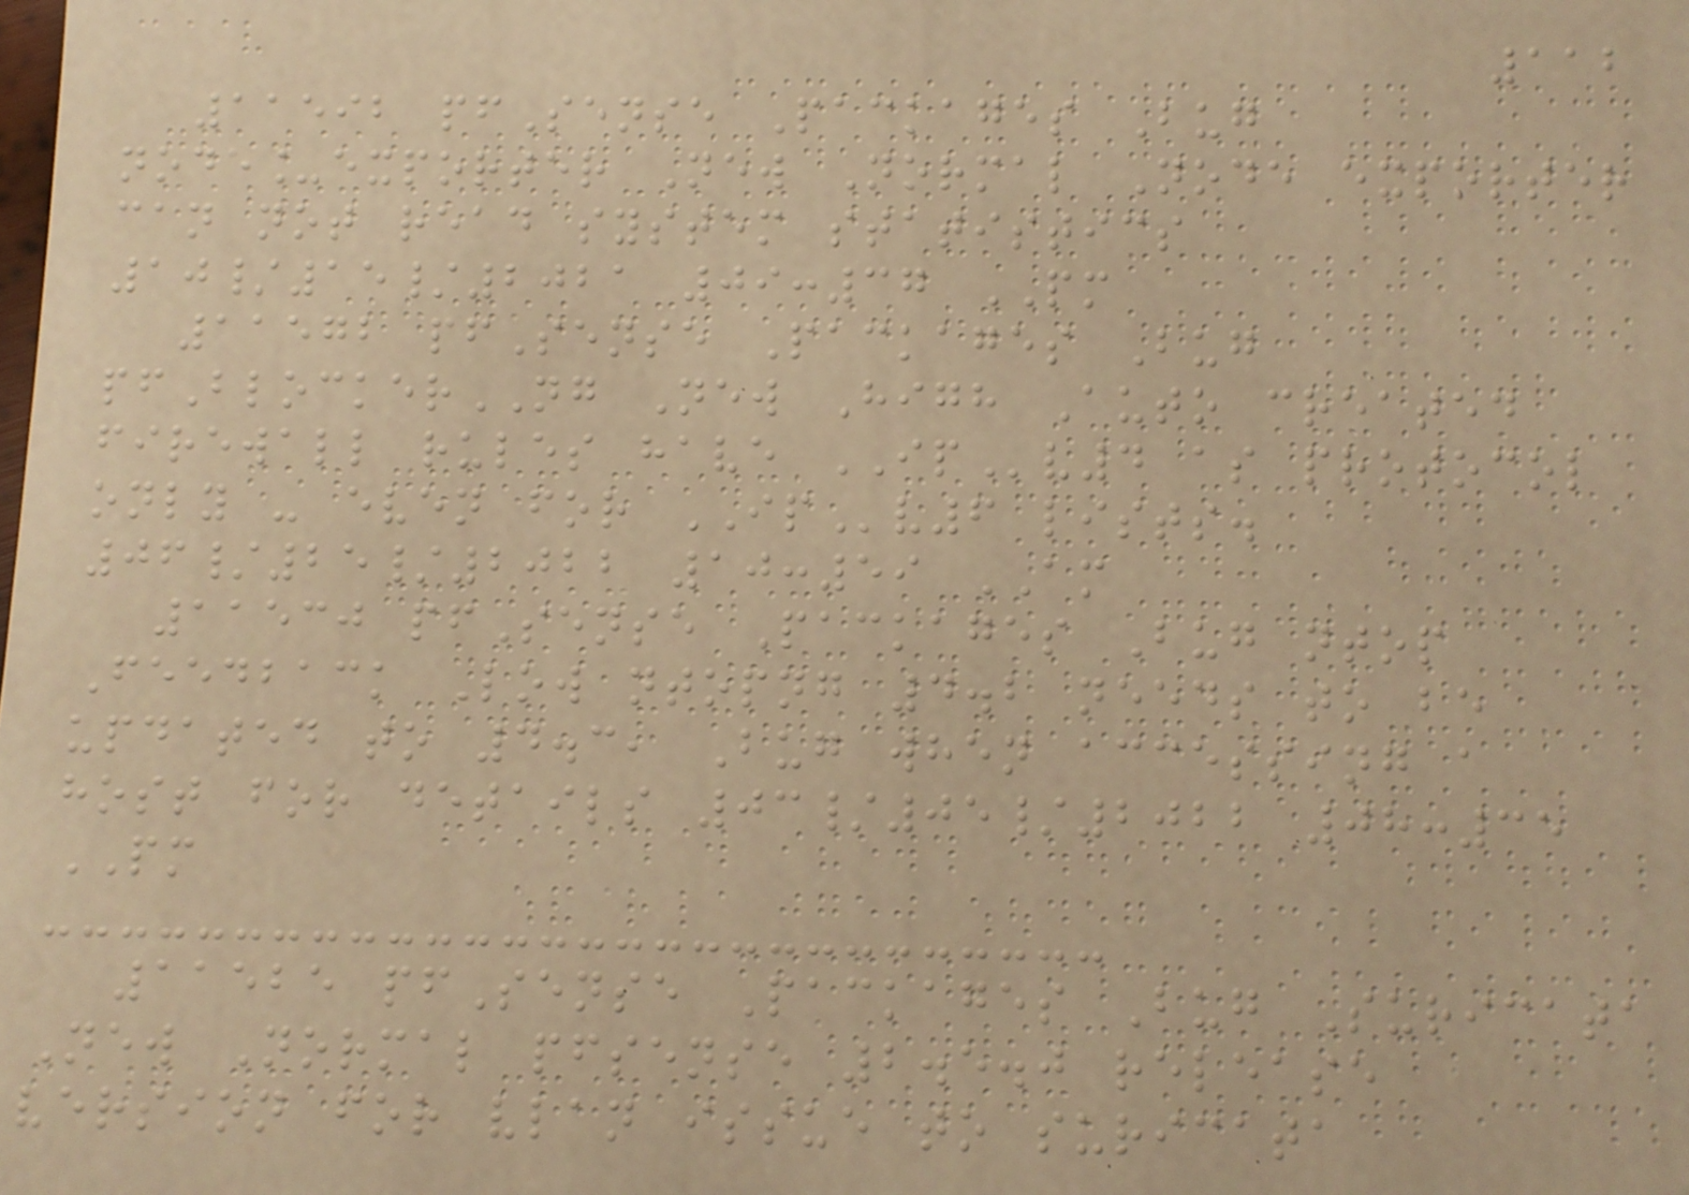112
11592 pfSense Packages Bug
node_exporter New Normal Node exporter
can not read system statistics
10/15/2021 09:37 PM
11572 pfSense Packages Bug
pfBlockerNG New High Auto created
firewall rules have IPv4 as protocol
only - even for IPv6 lists.
06/25/2022 10:59 AM
11530 pfSense Packages Bug ntop
Feedback Low ntopng 4.2 needs to be
updated to 4.3, Bug when accessing a
host for details 03/05/2022 08:35
PM
11525 pfSense Packages Bug Suricata
New Normal pfsense 2.5.0 release
version for vlan issue to suricata
